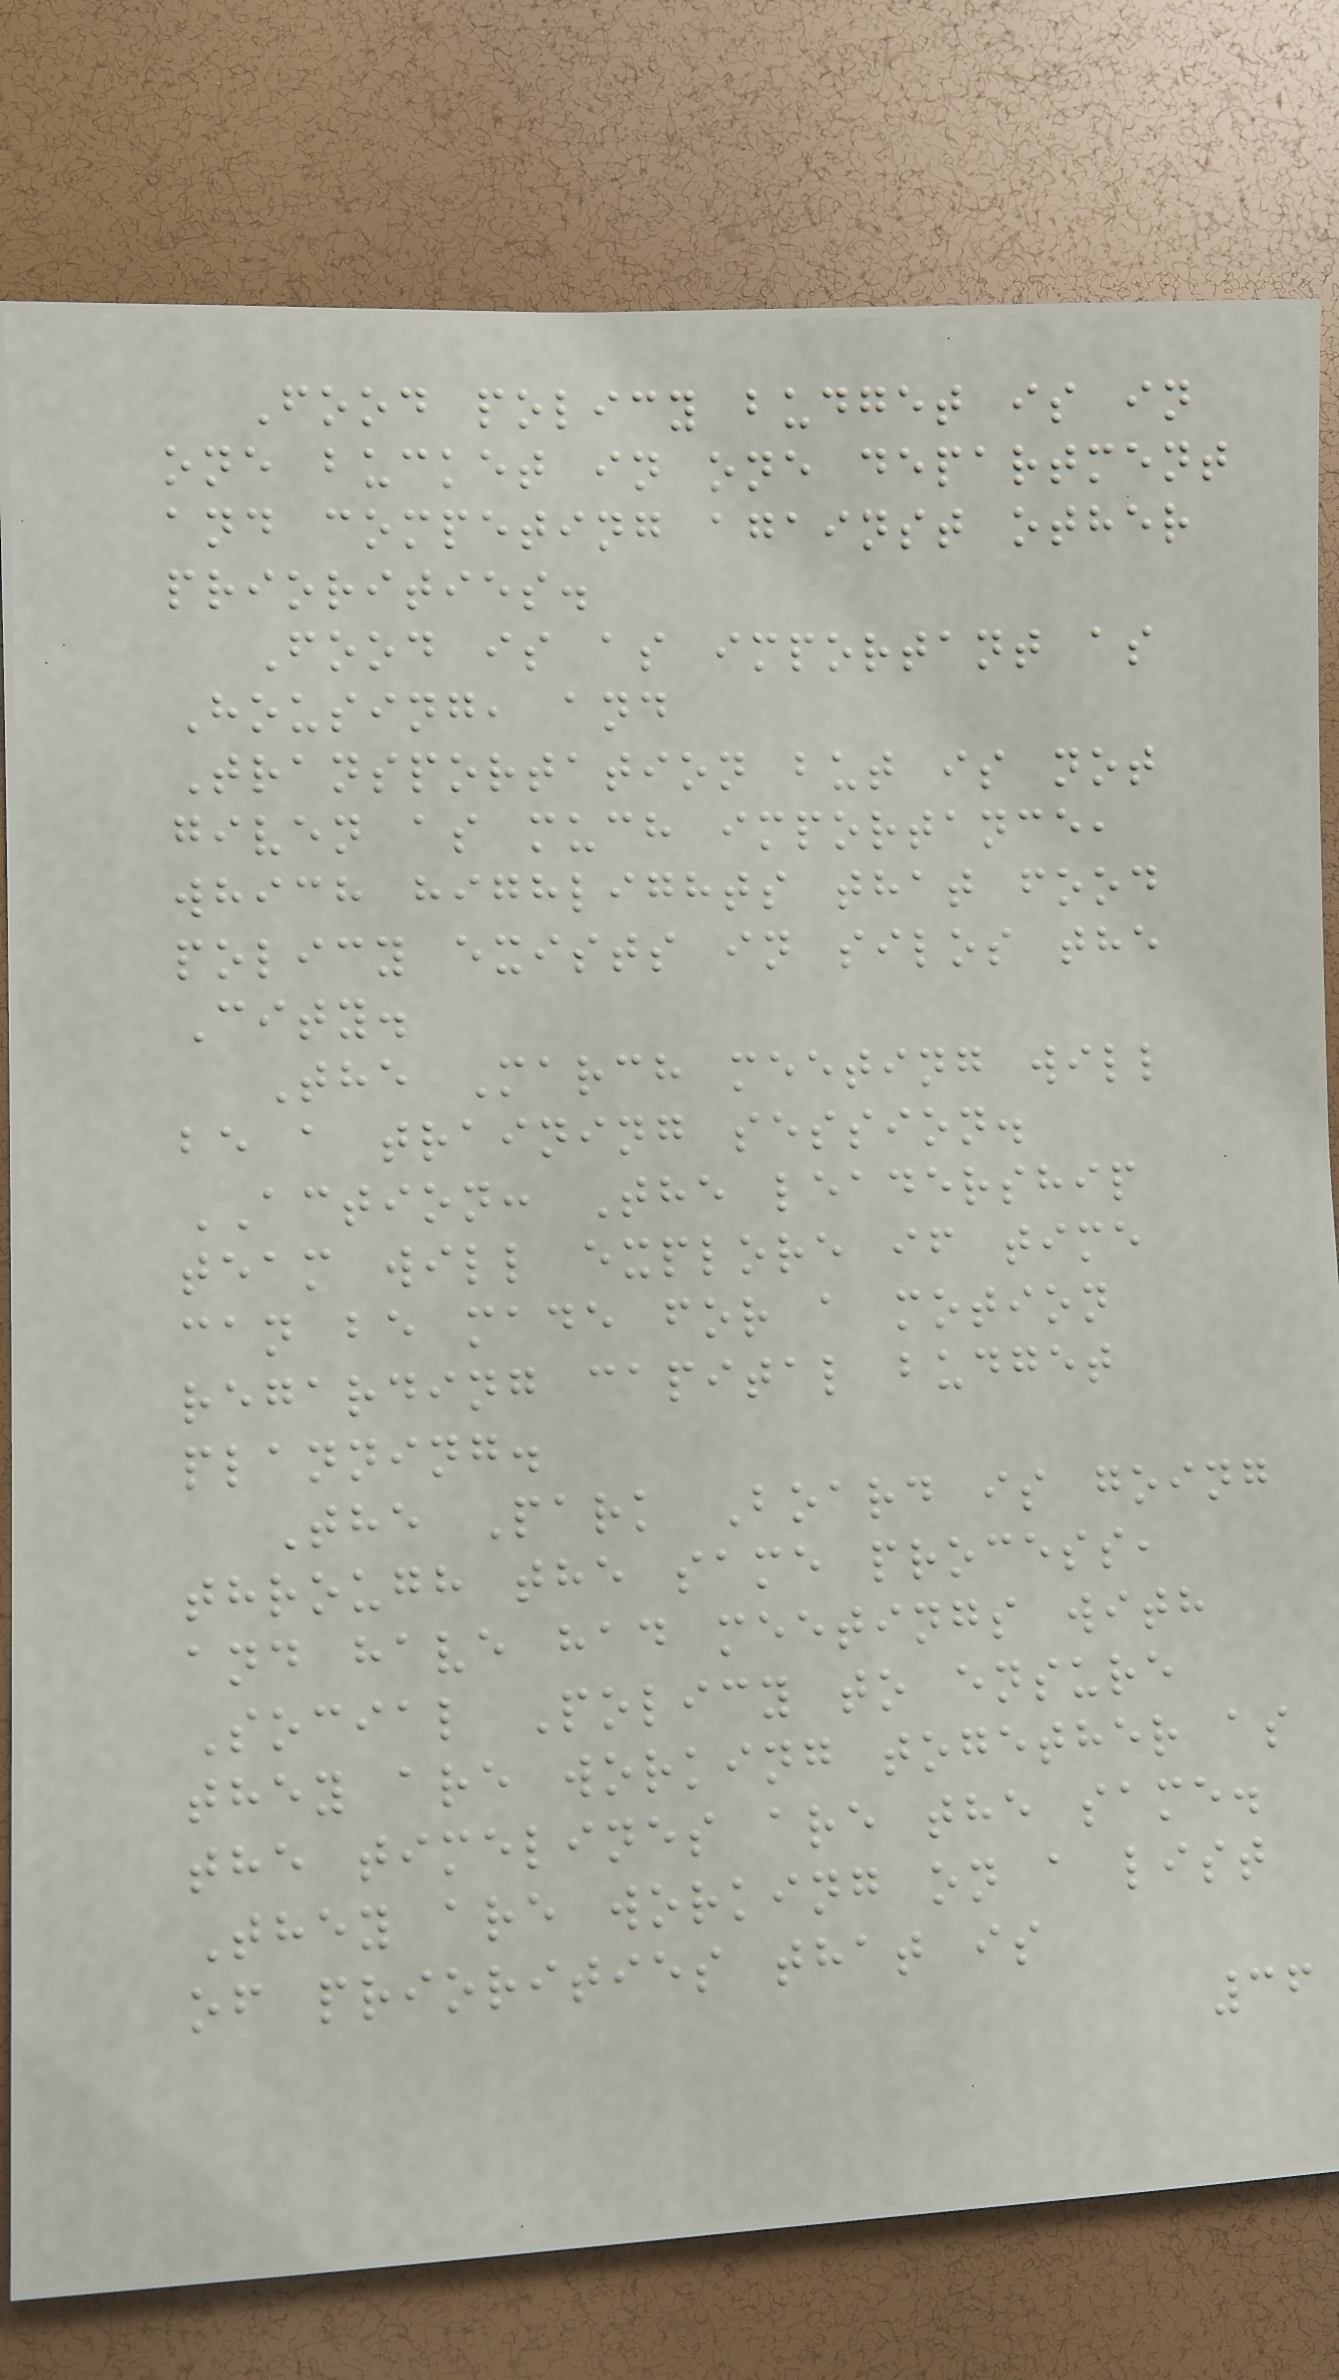Food policy budget is in
one bucket in one department
and competing against other
priorities.
Food is as important as
Housing, and
Transportation but is not
given as much importance,
which highlights that food
policy exists in silos the
City.
The March meeting will
be a training session.
ACTION: The leadership
team will explore if time
can be made for a motion
regarding capital budget
planning.
The Park Board is going
through the same process,
and have had meetings with
Social Policy to ensure
they are working together as
the timelines are the same.
They are working on a list
of priorities that is
36
